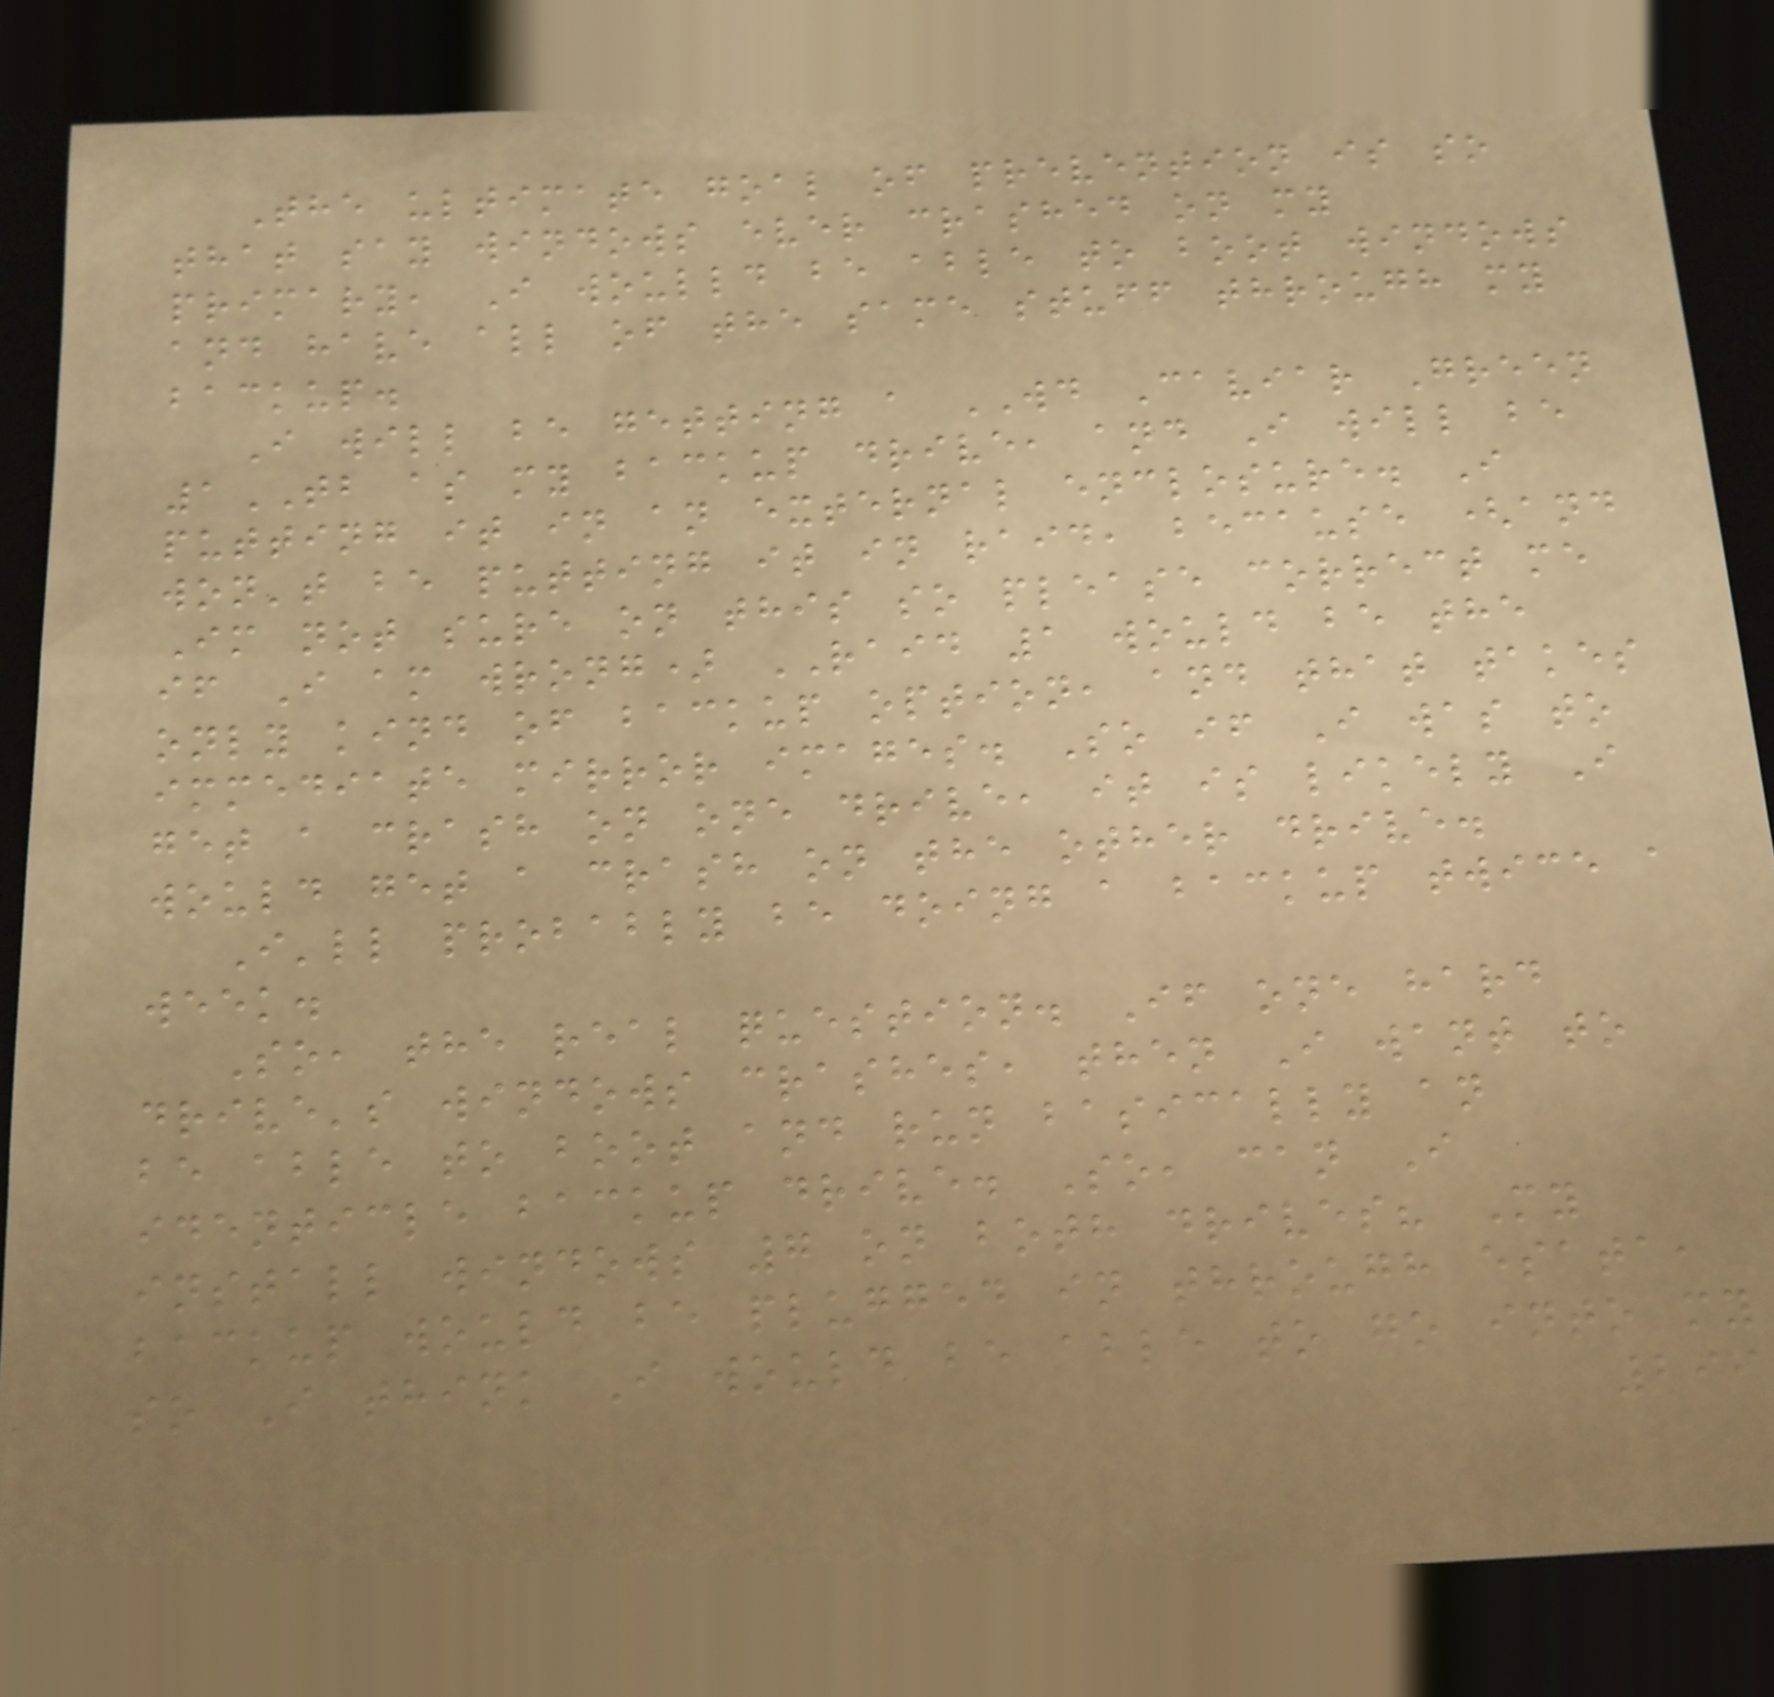The ultimate goal of prevention is so
that say windows ever crashed on my
primary, I woulld be able to boot windows
and have all of the same stuff through my
backup.
I will be getting a WD Caviar Green
1TB as my backup drive, and I will be
putting it in an external enclosure. I
won't be putting it in raid, because (and
Im not sure on this so please correct me
if I am wrong) RAID 1 would be the
only kind of backup option, and that takes
immediate mirror images. So if I was to
get a crash on one drive, it is likely I
would get a crash on the other drive.
I'll probably be doing a backup twice a
week.
So, the real question. If one hard
drive's windows crashes, then I want to
be able to boot and run basically an
identicle backup drive. So, can I
install windows 7 on both drives? My
backup would be plugged in through esata,
so I think I would be able to go into my
299
